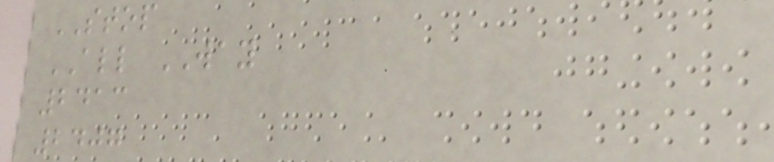STOP
ALL WAY
2413
2407
